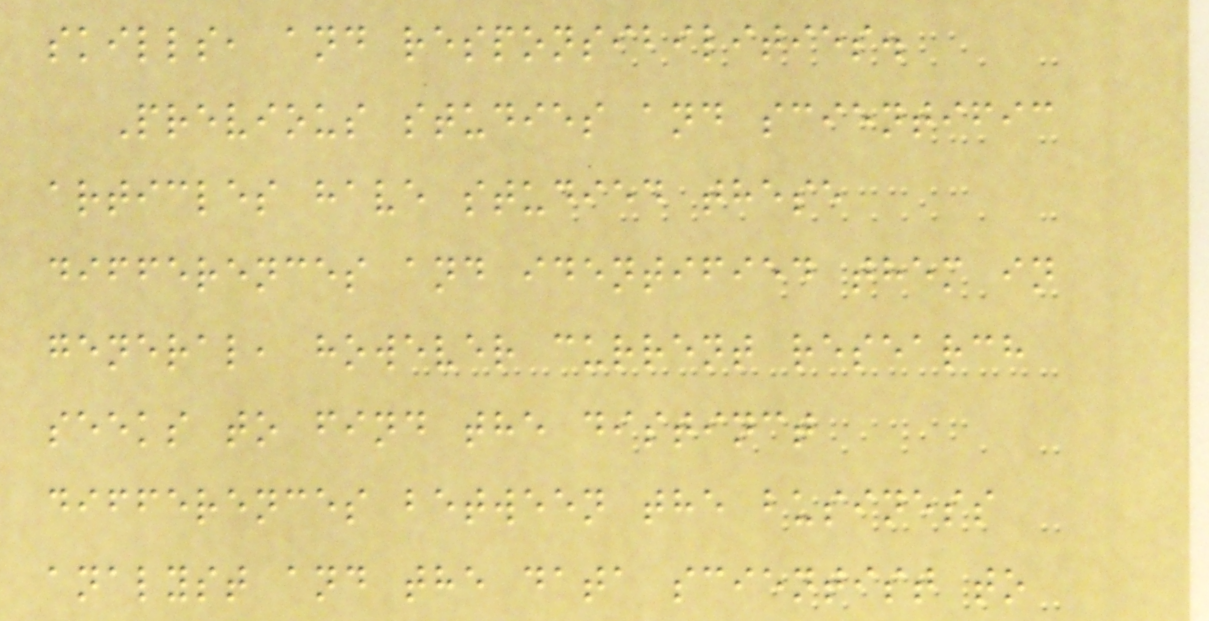skills, and responsibilities.
Previous studies and scientific
articles have studied these
differences and identified them in
general, however current research
seeks to find the distinct
differences between the business
analyst and the data scientist to
